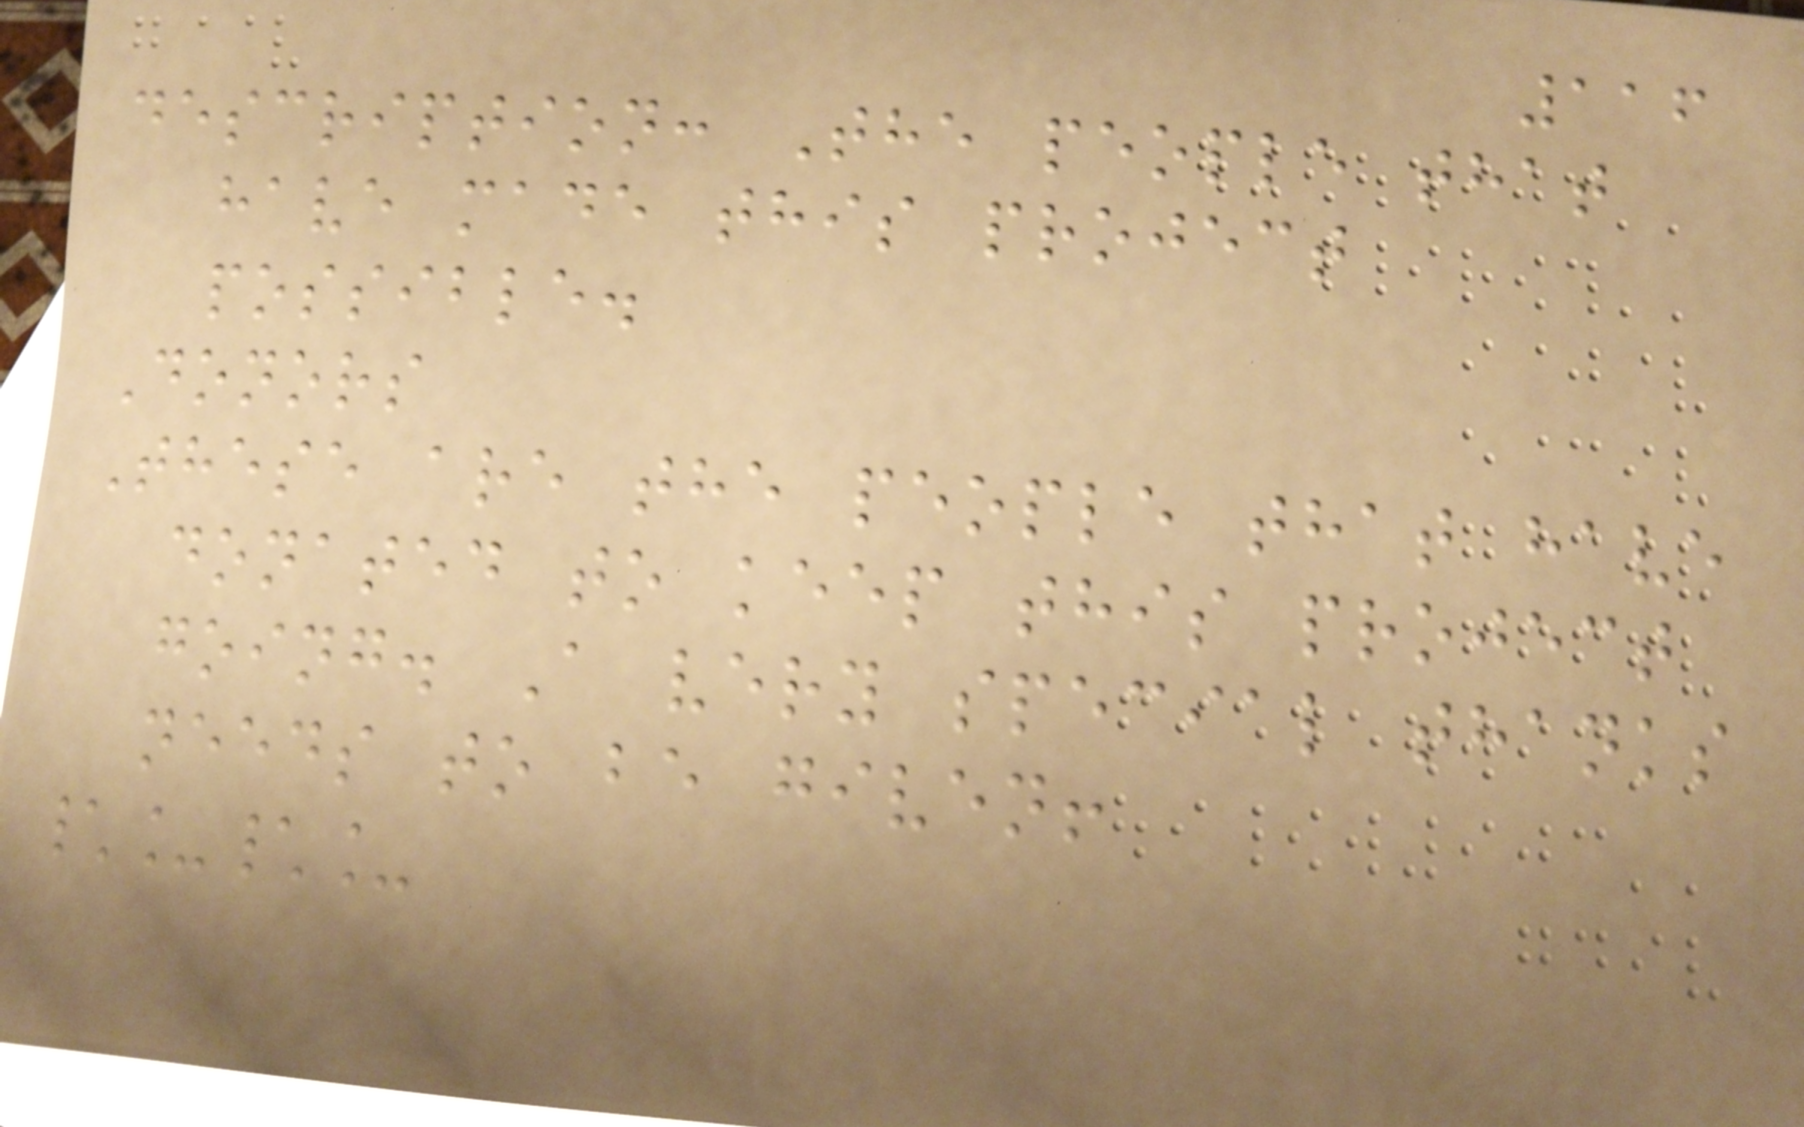116
description: The people that
have made this project
possible.
Donors
These are the people that have
donated to keep this project
going. A very special thanks
needs to be given!
\_\_
